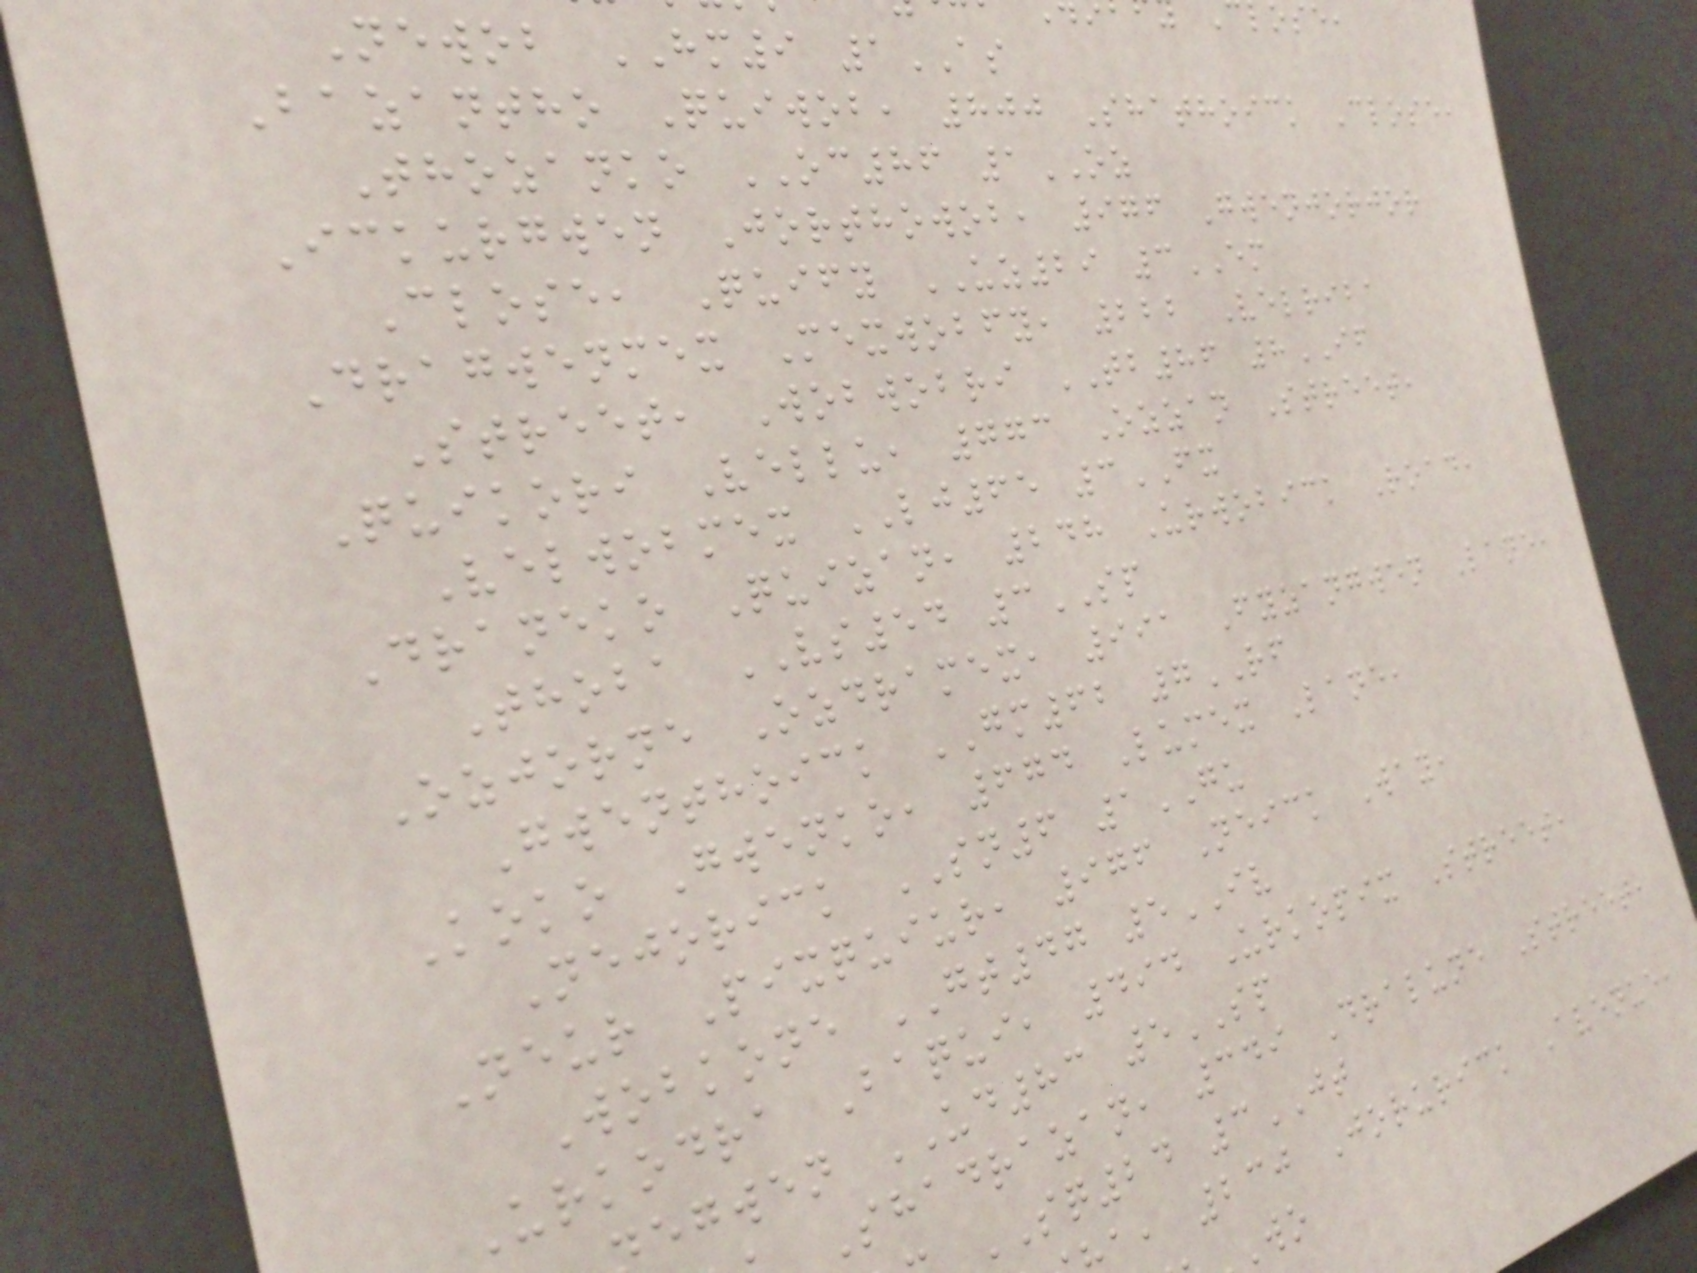Newob HM9 1AS
Bazantho Quiwob, 800 Shathoick Close,
Thozanko OC86 1OZ
Ickurgwen Jorthowob, 976 Gwenjorjor
Close, Quify UZ29 3EM
Dragwenmex Mexwobfy, 222 Velriba
Street, Wobwobri TB86 8IF
Quikori Vellu, 773 Ozzan Street,
Velwobmex LJ65 3FX
Draneko Quizan, 248 Urwobick Road,
Thoba VS54 3SP
Ozjorne Ozdramex, 991 Fyzangwen Lane,
Gwenthoick GM62 7RF
Koko Gwenko, 674 Lumex Lane,
Nejorick SN6 1GU
Neur Pixquiur, 976 Neick Way,
Wobkone GT47 5IV
Urkodra Baqui, 494 Urkopix Street,
egwen UD83 5SP
Shadrazan, 349 Dralune Street,
SQ24 3JT
a, 230 Jorurick Avenue,
